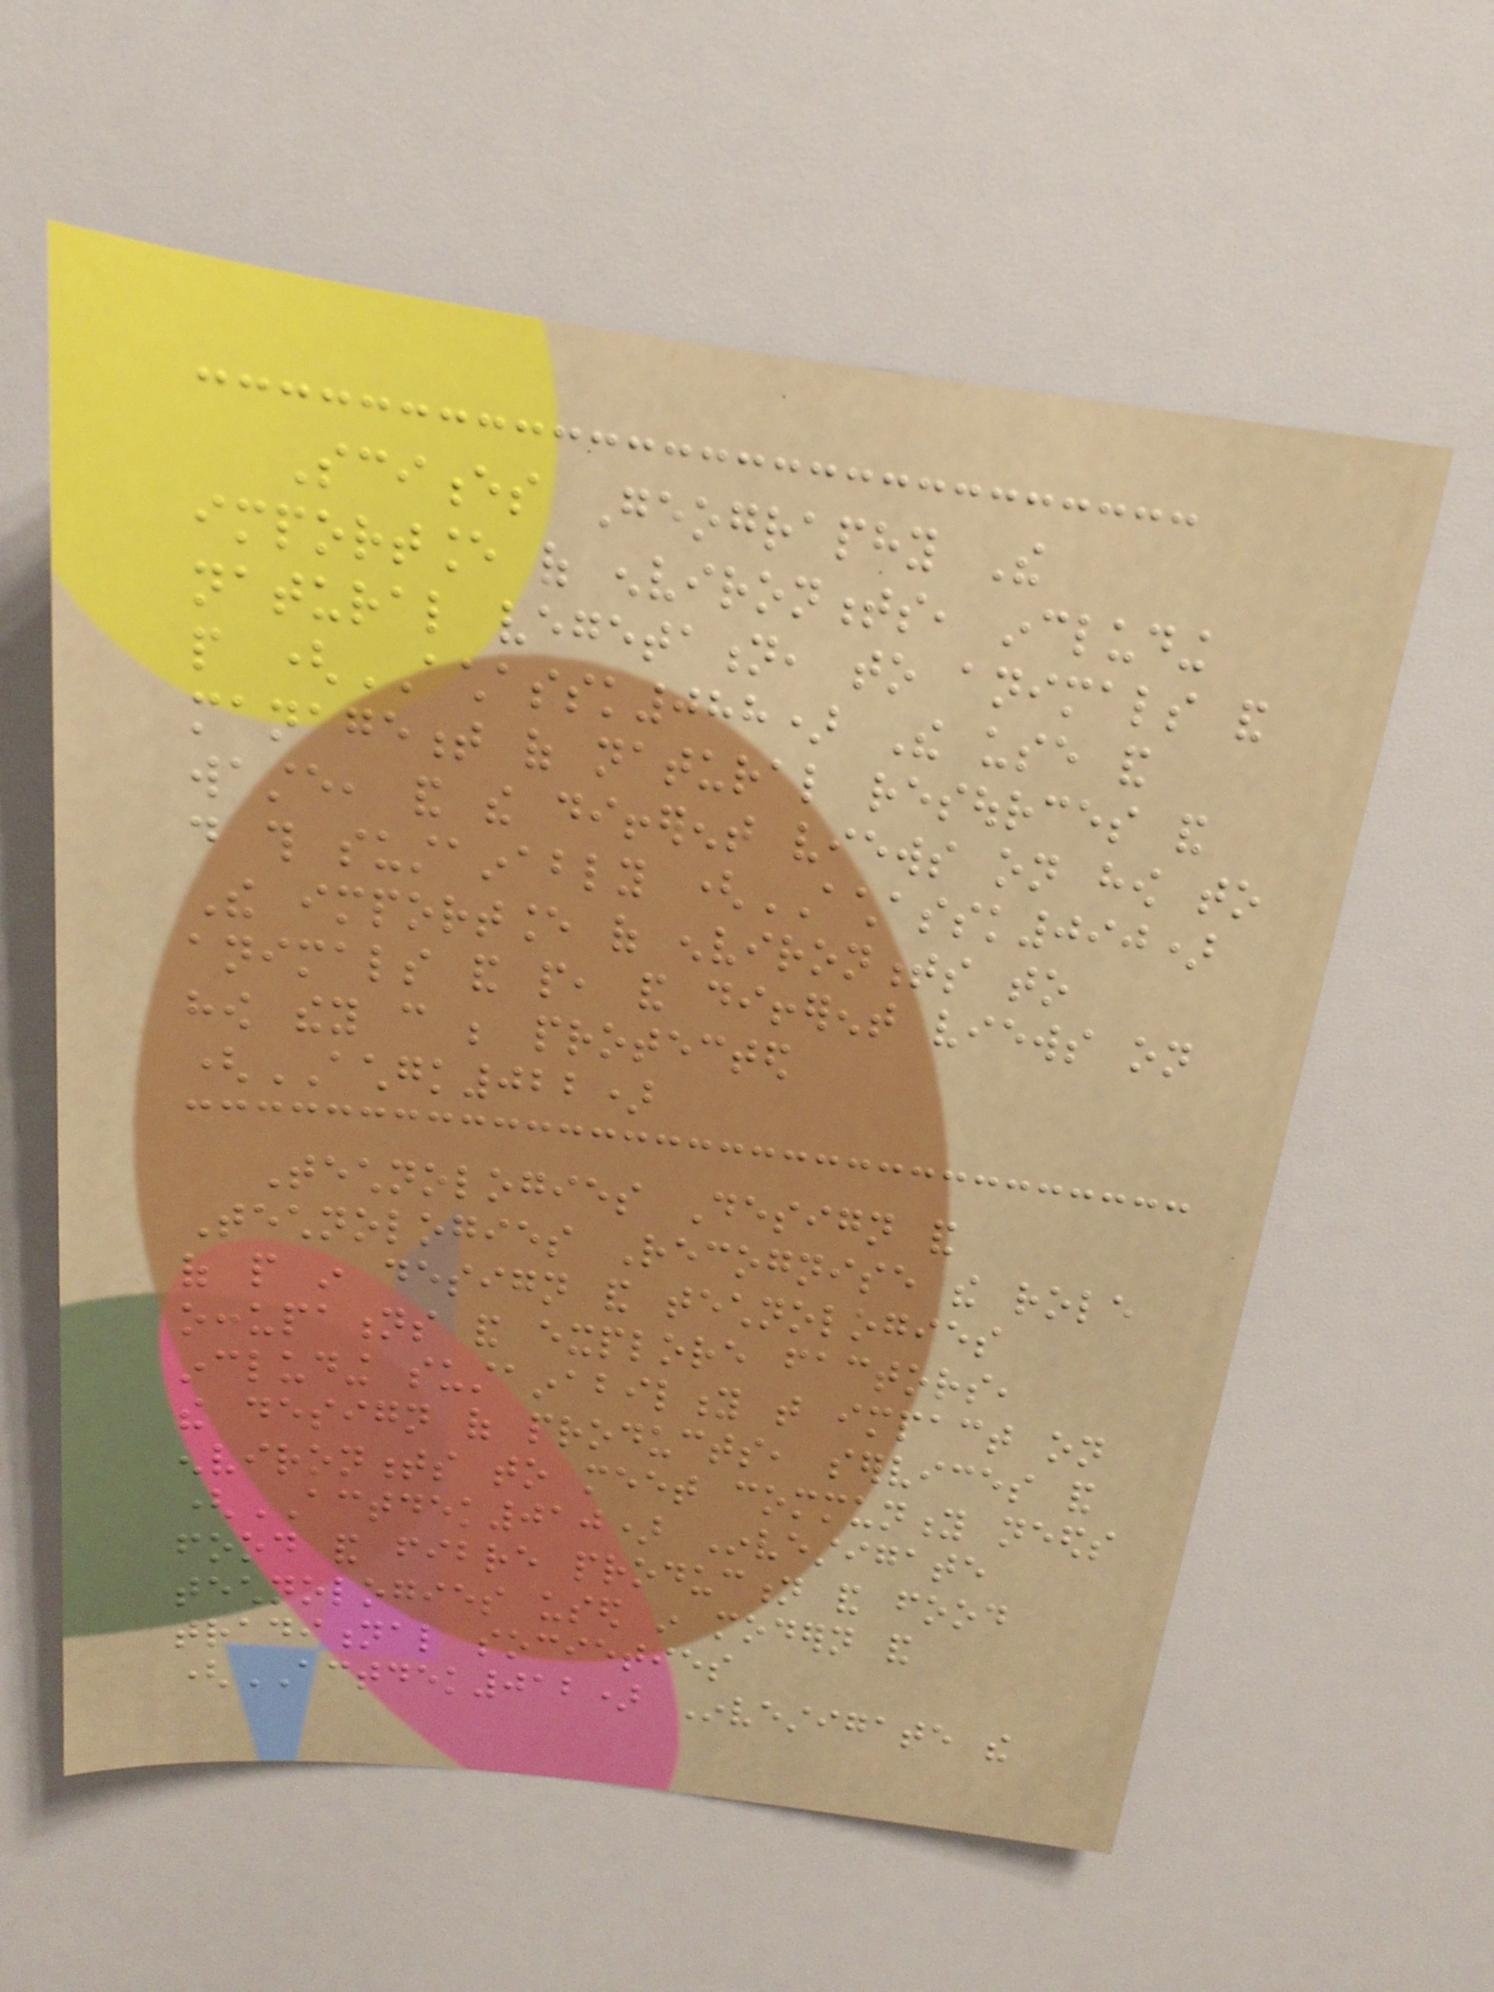Sciences Geography The
importance of environments, including
natural vegetation, to animals and
people (ACHASSK088) The use and
management of natural resources and
waste, and the different views on how to
do this sustainably (ACHASSK090)
The importance of environments to
animals and people, and different views on
how they can be protected
(ACHGK022)
Technologies Design and
Technologies Recognise the role
of people in design and technologies
occupations and explore factors,
including sustainability that impact on
the design of products, services and
environments to meet community needs
(ACTDEK010) Investigate
food and fibre production and food
technologies used in modern and
traditional societies
(ACTDEK012) Investigate the
